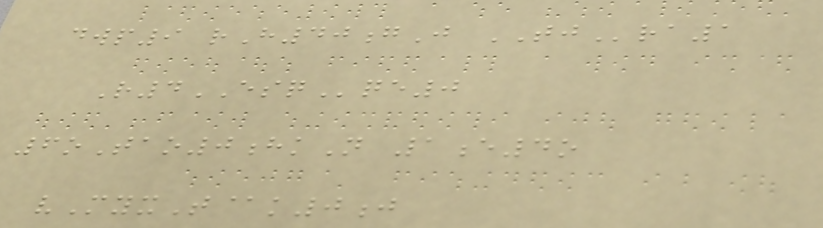dwp9 rH40gJ TJra1
R4ESQqe0
6oTao0hkN 1e4o
vMyxT@k0j
